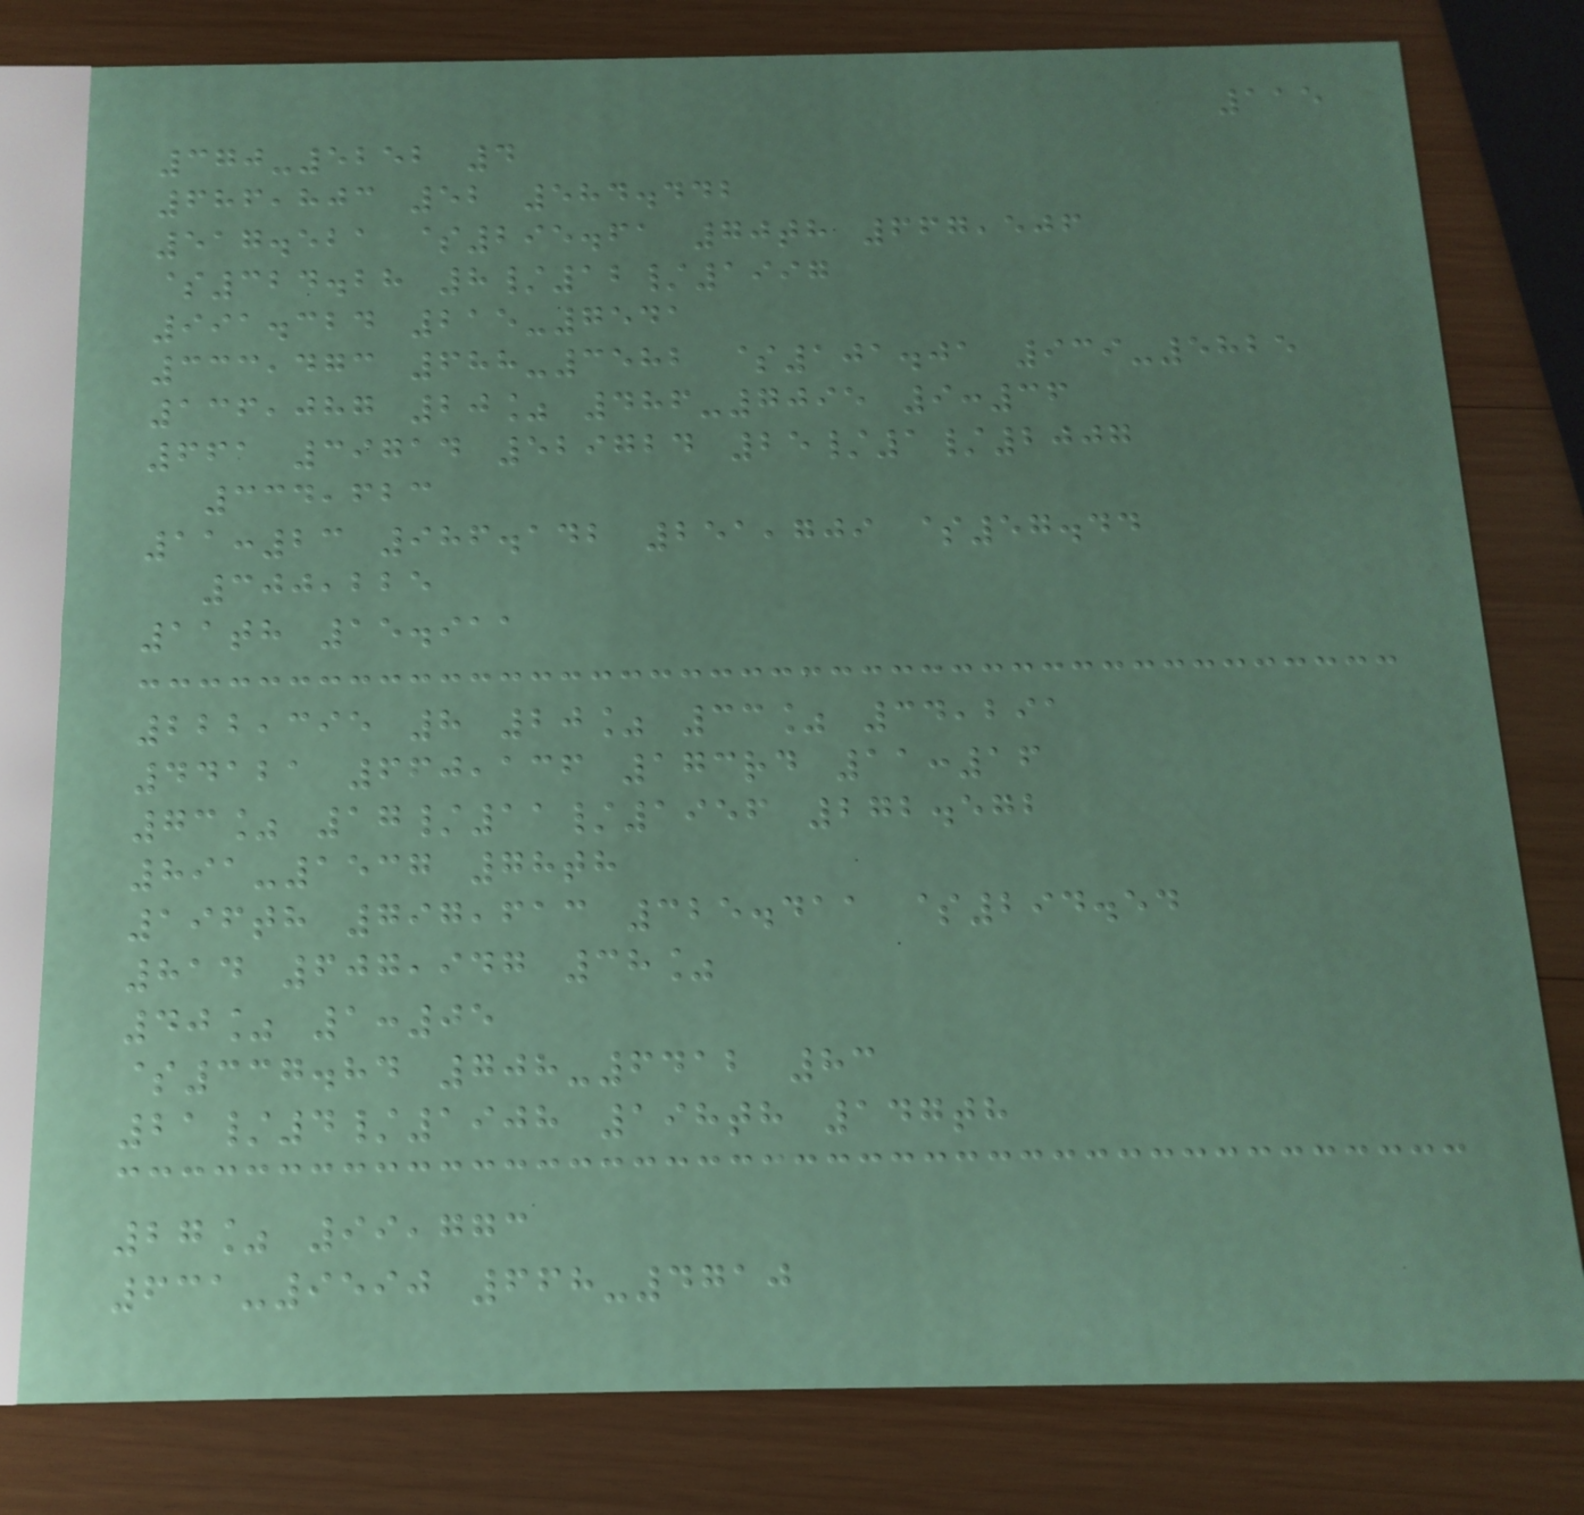115
370-5252 4
686,803 52 584.442
517.521 $295.61 70th 667,506
$324.28 8/12/1997
991.324 215-7541
333,473 688-3582 $101.01 939-5825
136,087 20% 486-7095 9:36
661 39714 529724 25/1/2007
334,623
11:23 986.142 251,709 $57.44
300,225
11th 15.911
222,395 8 20% 33% 34,291
44121 660,136 173rd 11:16
73% 17/11/1956 272.572
891-1537 78th
196th 797,613 325.411 $294.54
814 607,947 38%
40% 1:05
$337.84 708-6412 83
21/4/1908 198th 147th
27% 99,773
631-9590 668-4710
